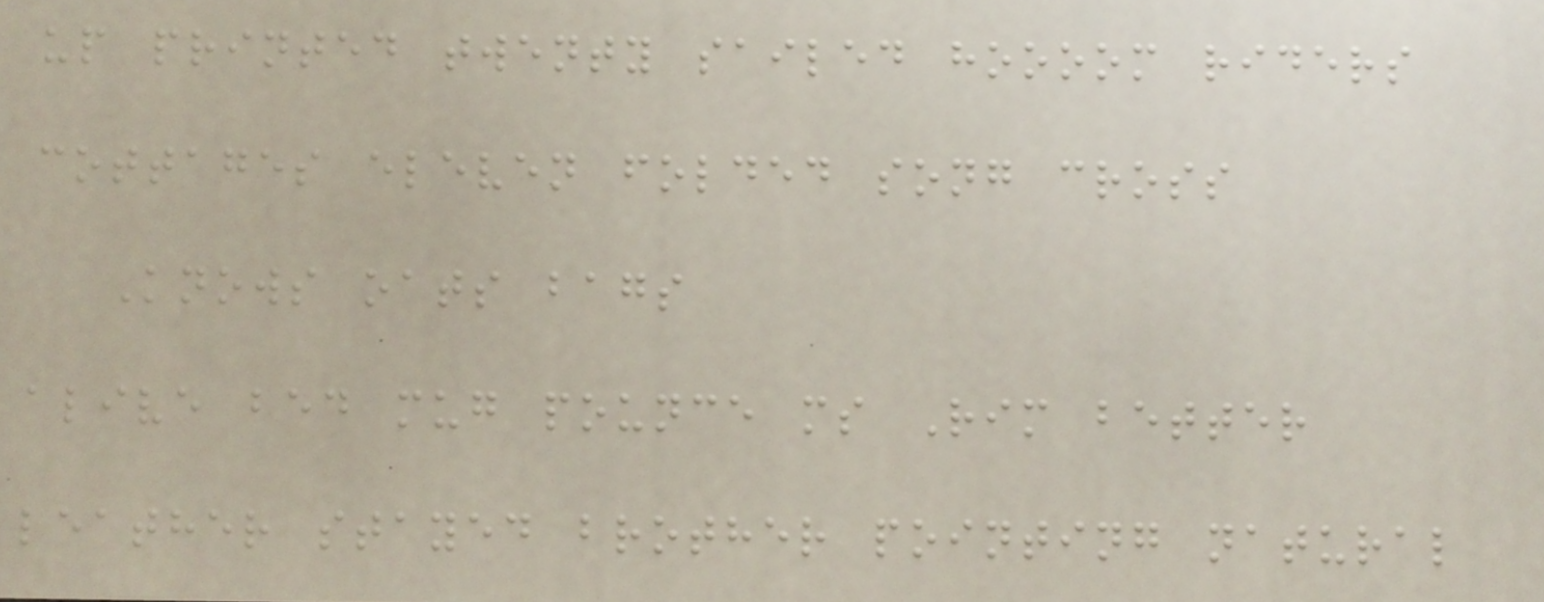up printed twenty sailed hoooom riders
cottages eleven folded song cross
Knows oats bags
alive bed mug pounce ms Rim better
leather stayed brother pointing natural
